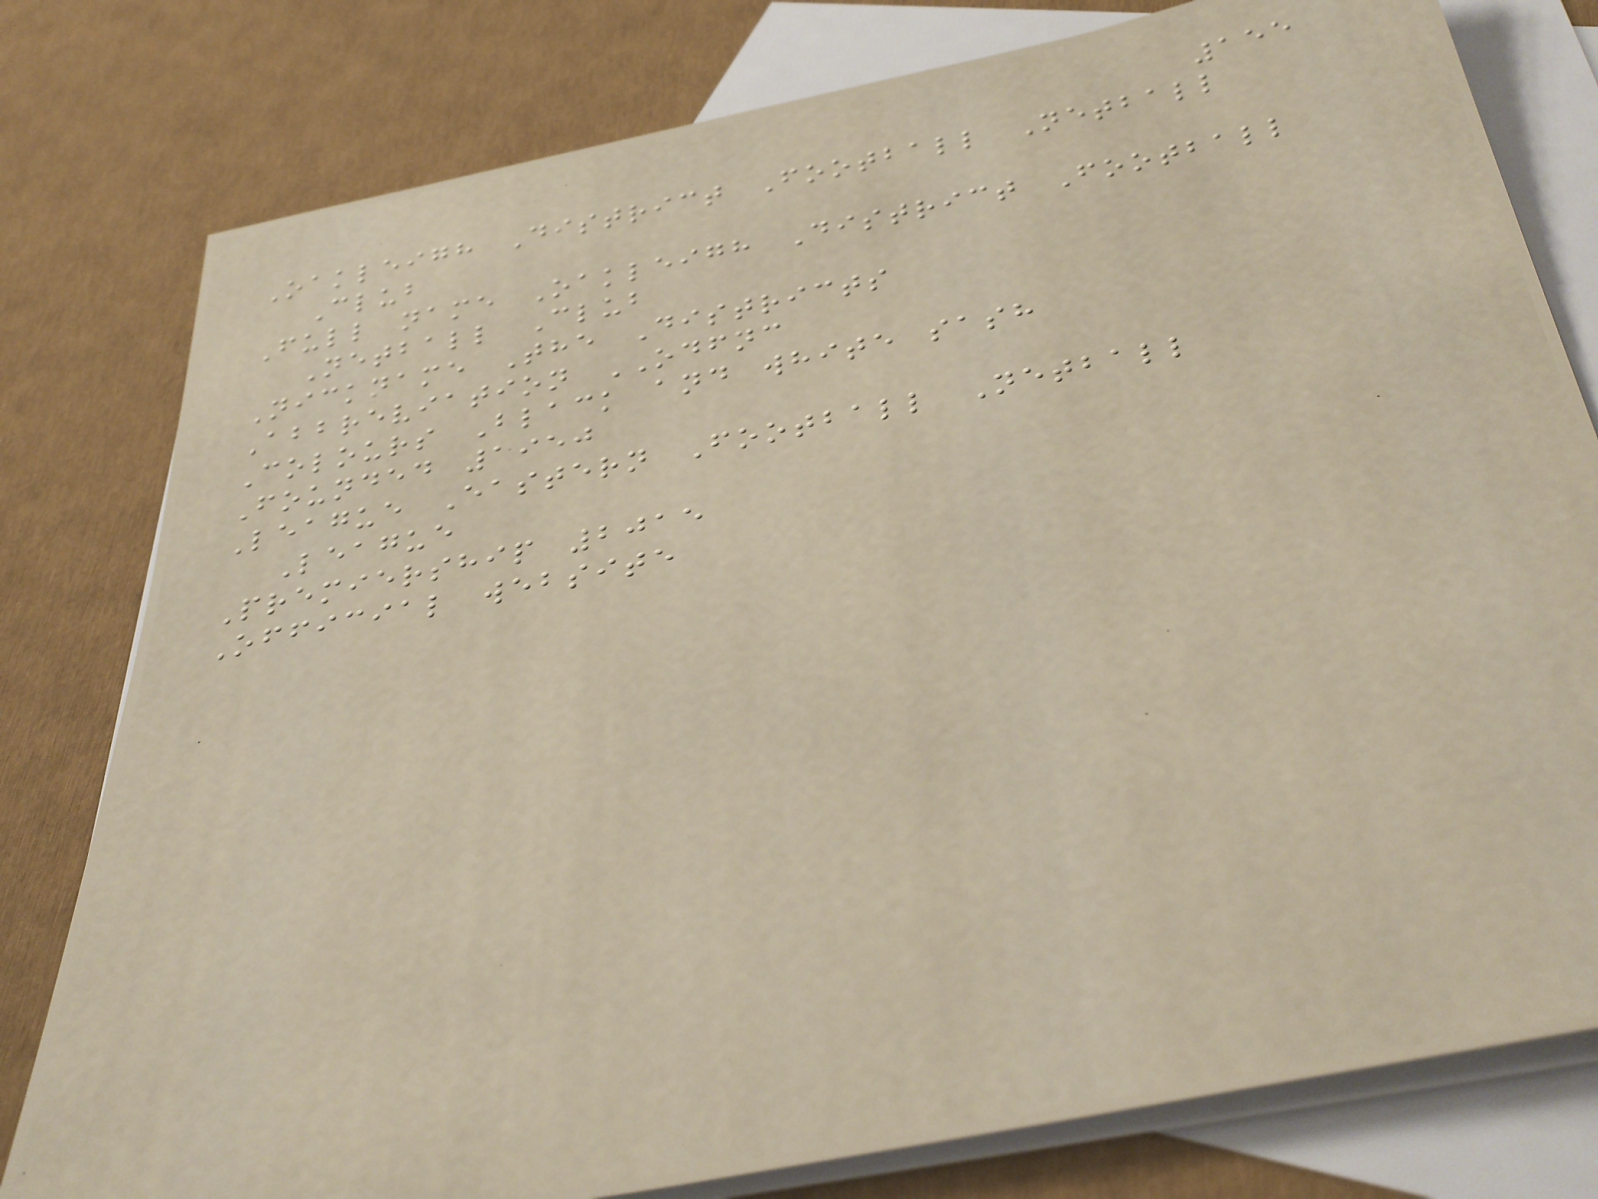155
Oakleigh District Football Netball
Club
Full name Oakleigh District Football
Netball Club
Nickname The Districts
Abbreviation ODFNC
Colours Black and white sash
Founded 1950
League Eastern Football Netball
League
Premiership 2015
Official website
